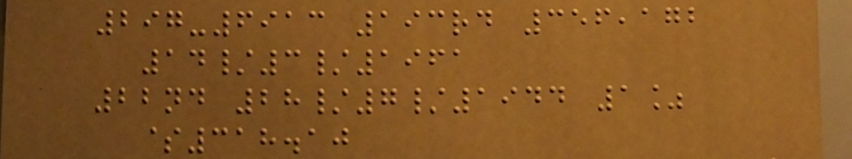297-6913 193rd 356,172
14/3/1961
22nd 28/7/1944 1%
$318.10
